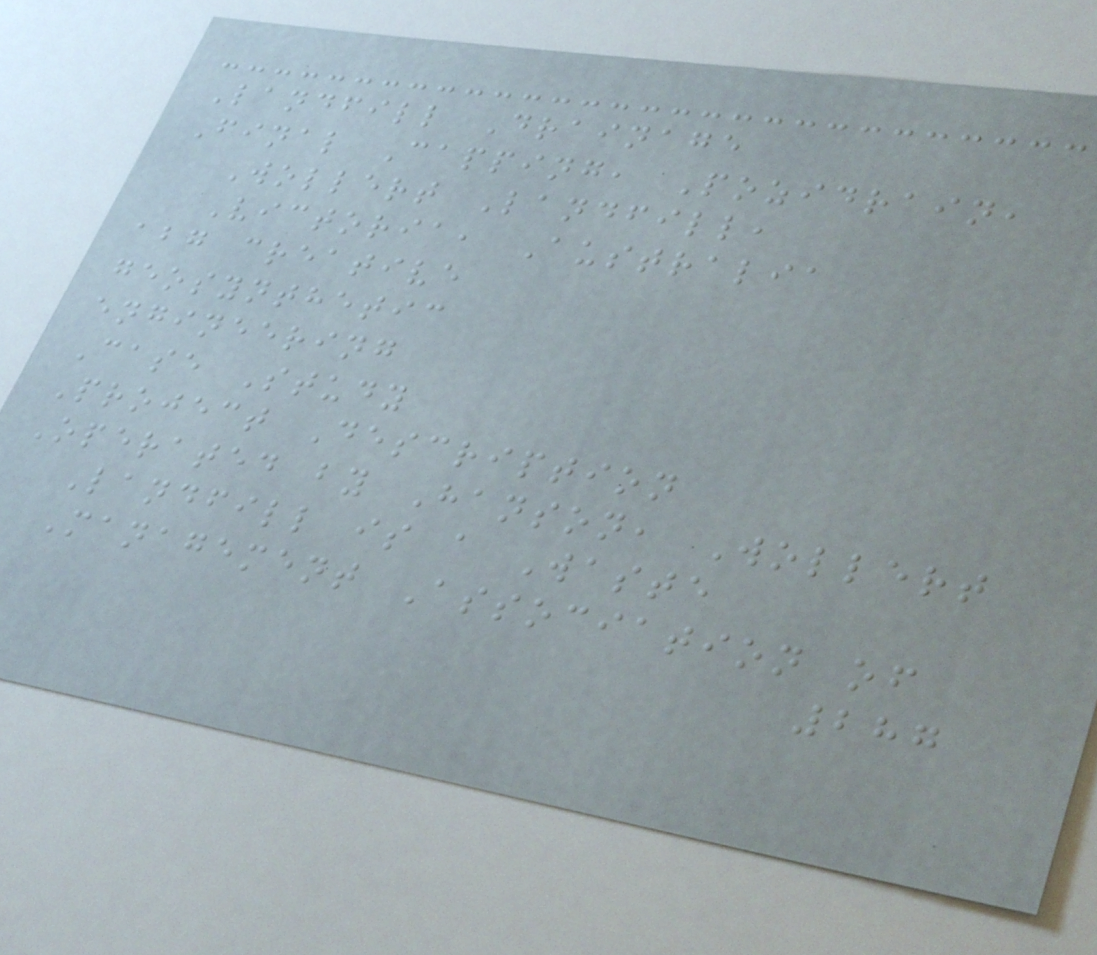Landfill Drainage
Final Capping, Pozidrain,
Wollert Landfill,
Victoria, Australia
abg creative
geosynthetic
engineering
Case Study
Project Description
Operated by Hanson, Wollert
Landfill is a Waste
Management Association of
287
